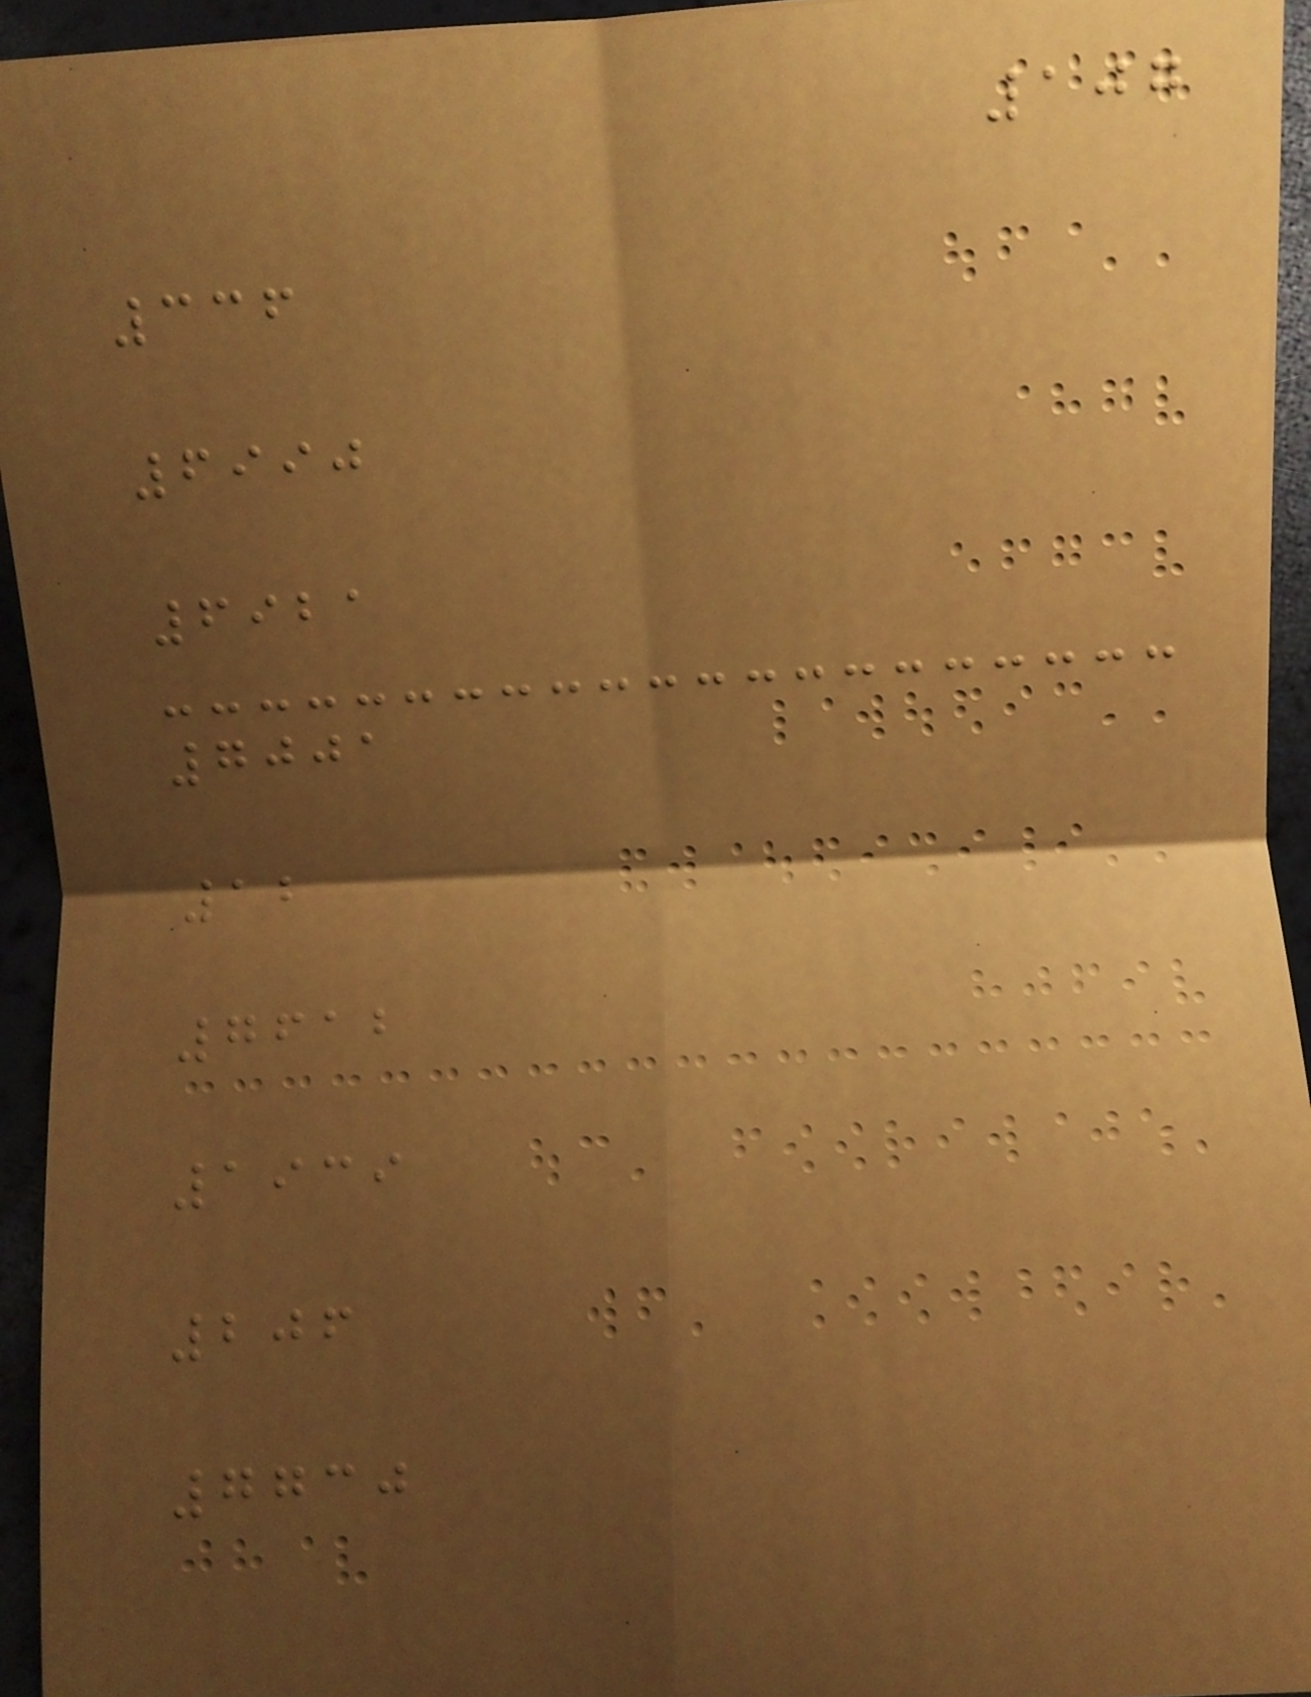107
336
6990
6921
7001
12
7612
1939
206
7730
